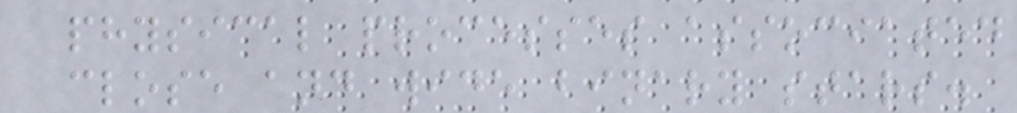physical processes associated
close and wide binary stars.
